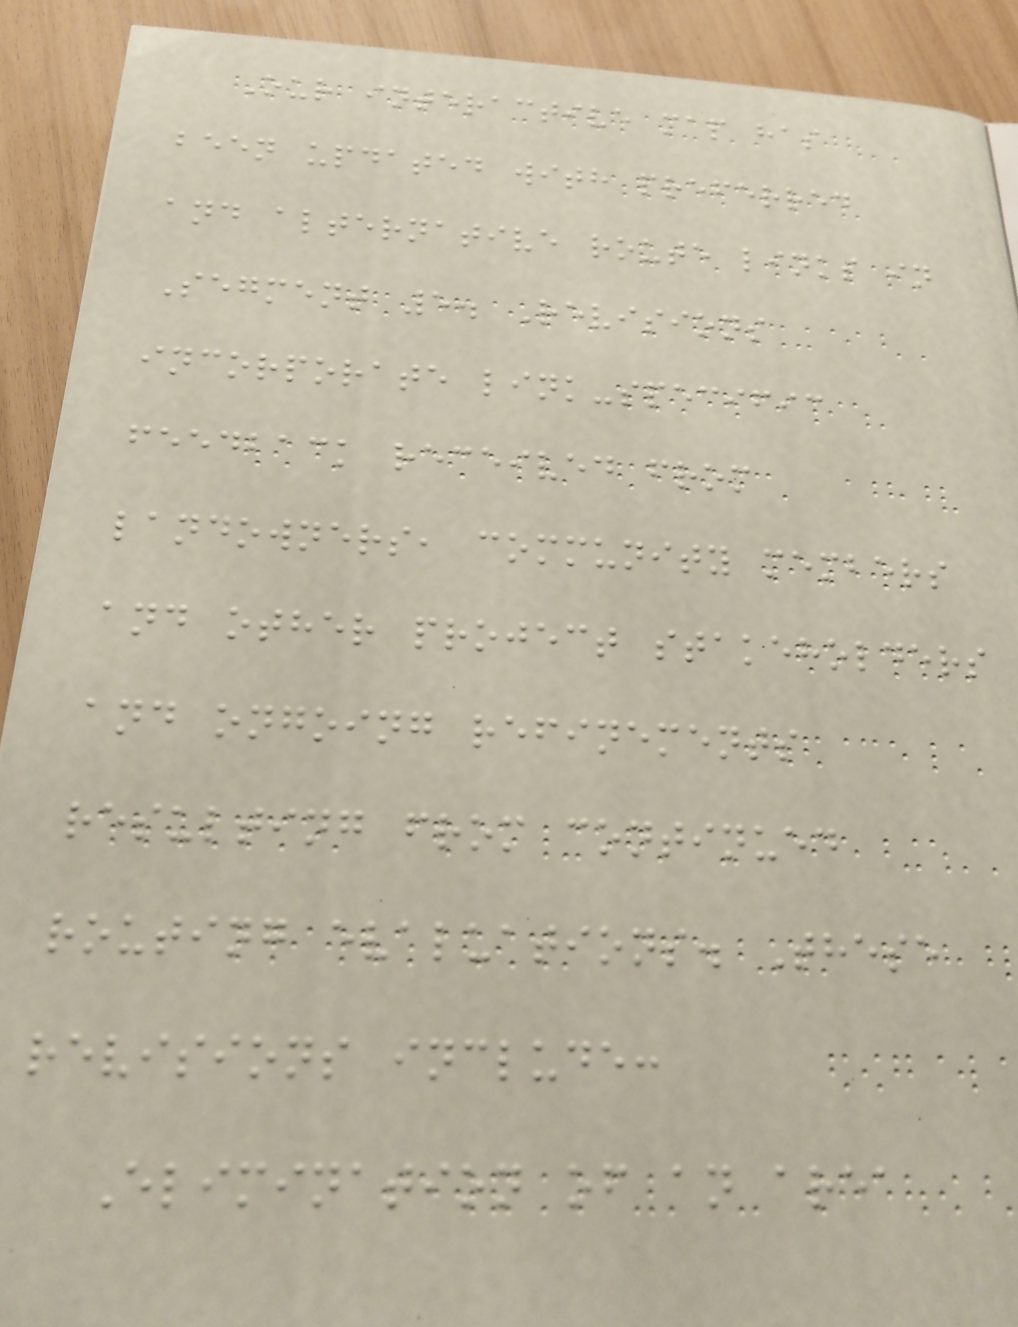Our interactive map has
been updated with preferred
and alternative route links in
Segment 5. Revisions
incorporate link-specific
feedback received from
landowners, community members
and other project stakeholders
and ongoing refinements
resulting from continued
routing evaluations. These
revisions include:
Elimination of an area
